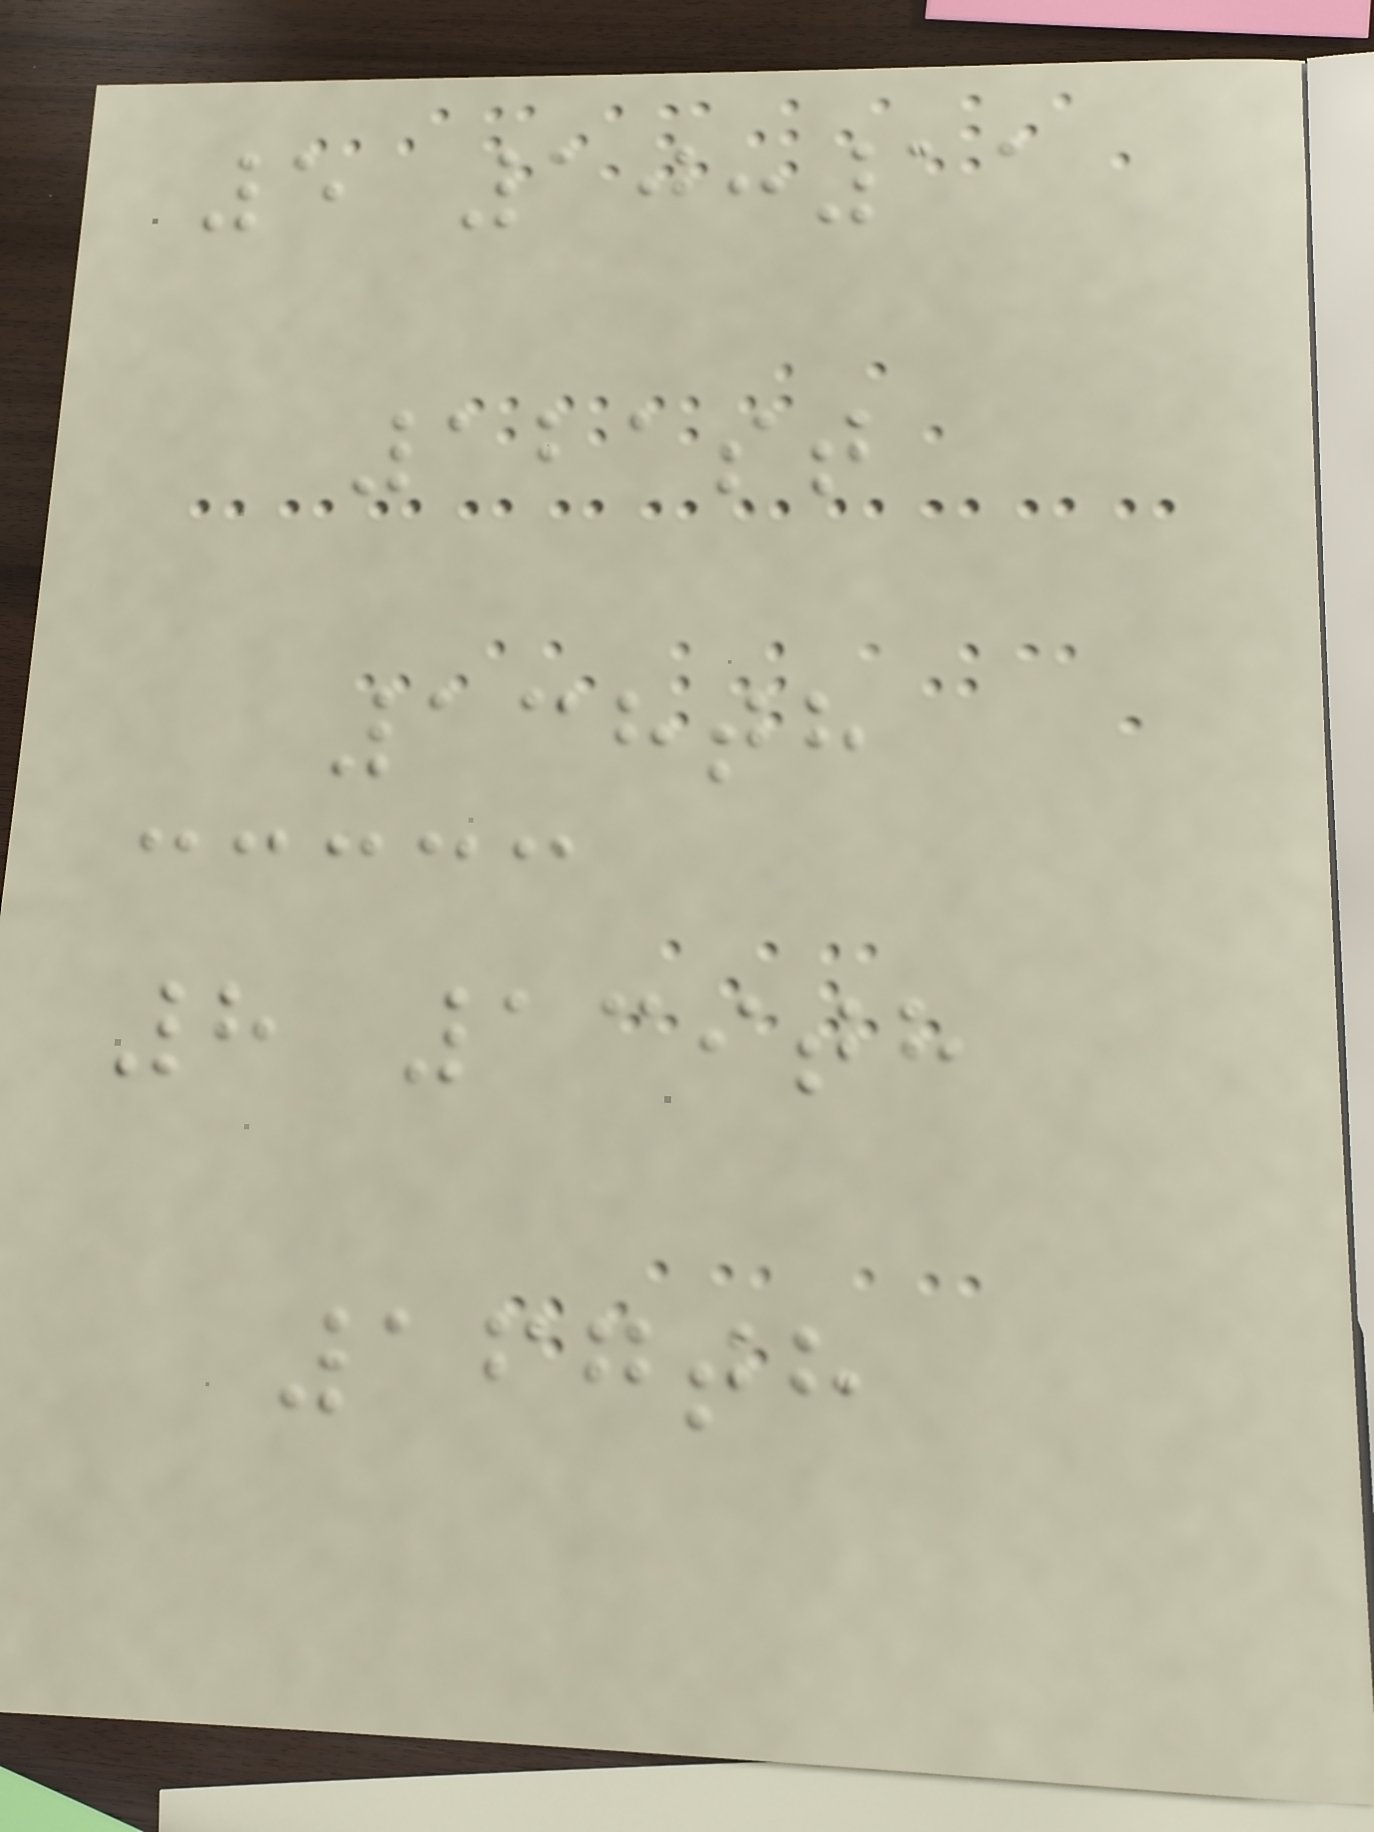5 10:11
121st
138th
8 139th
167th
